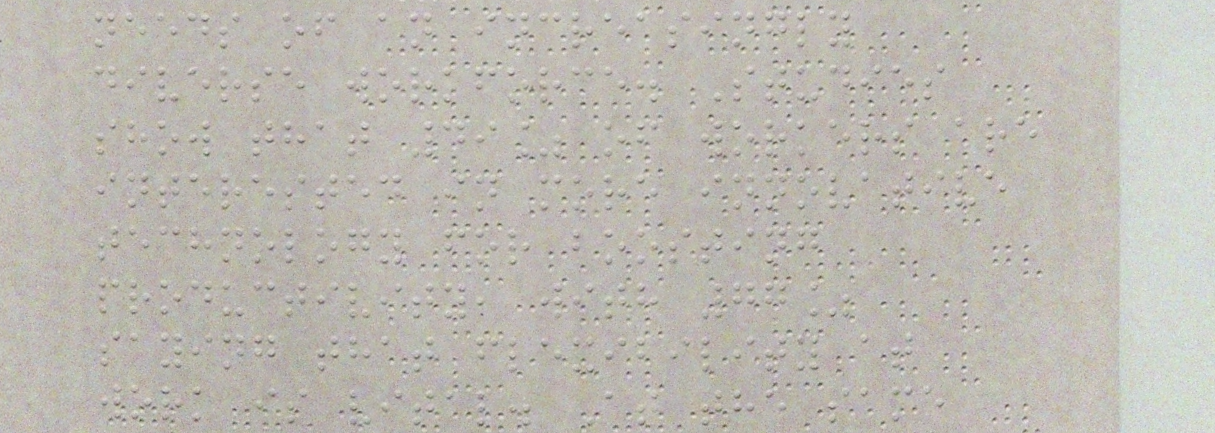needs of an increasingly
diverse workforce. Studies
show that 49% of workers are
interested in more innovative
technology for boosting
productivity, with 77%
saying that flexibility at
work is vital. At the same
